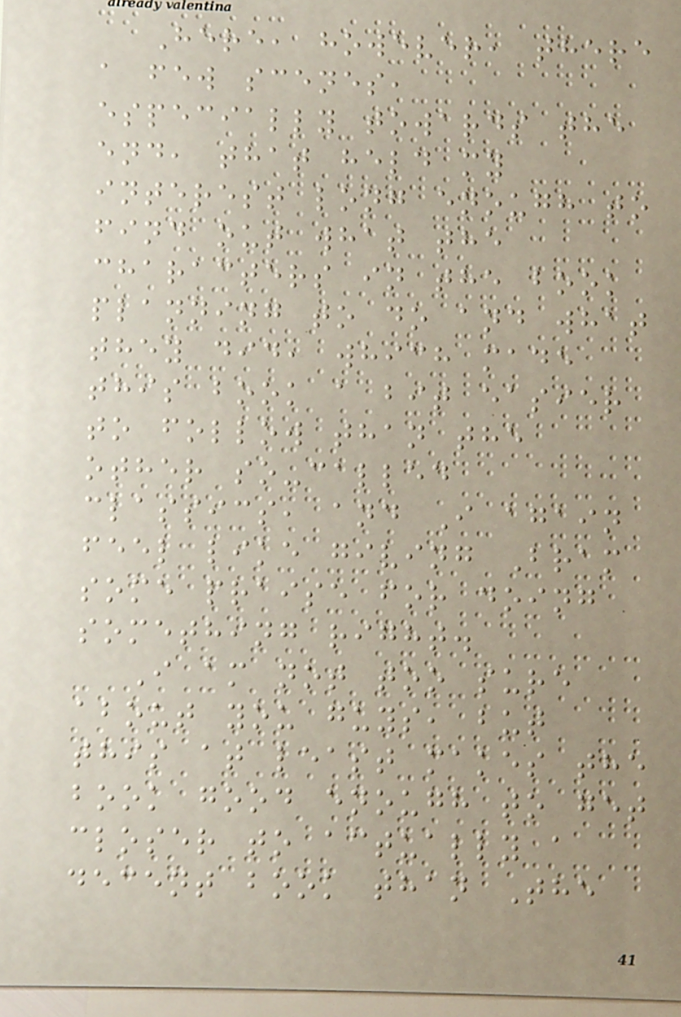Here, however, there
a few scenes,
especially towards the
end, that held my
interest long enough to
find out what the
characters in the book
planning to do and what
they did, which made
this book a bit easier
to follow than the
other so-called
classics, and I again
feel like giving Bram
some praise for doing
something right.
I am not too sure
about you guys, but
this at least makes the
book good enough to get
closer to actually a
decent book than The
